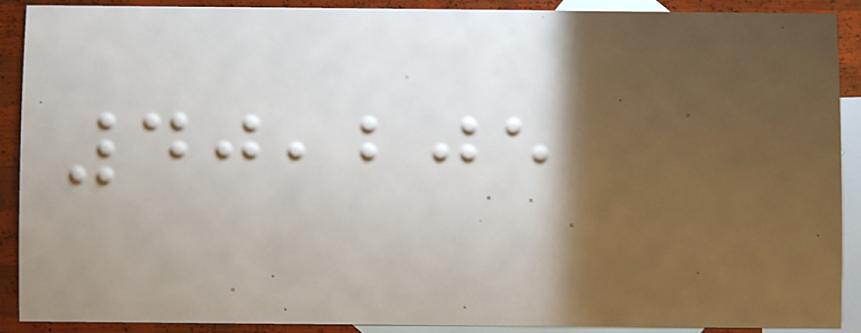40,205
